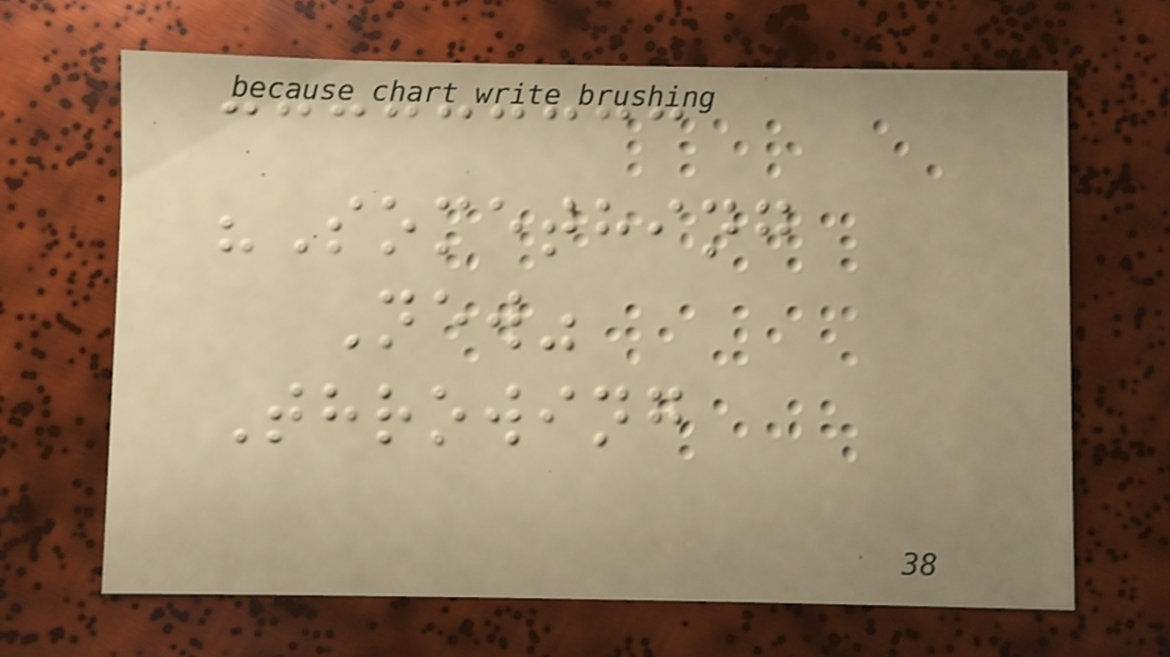"Something
New"
Throwing
